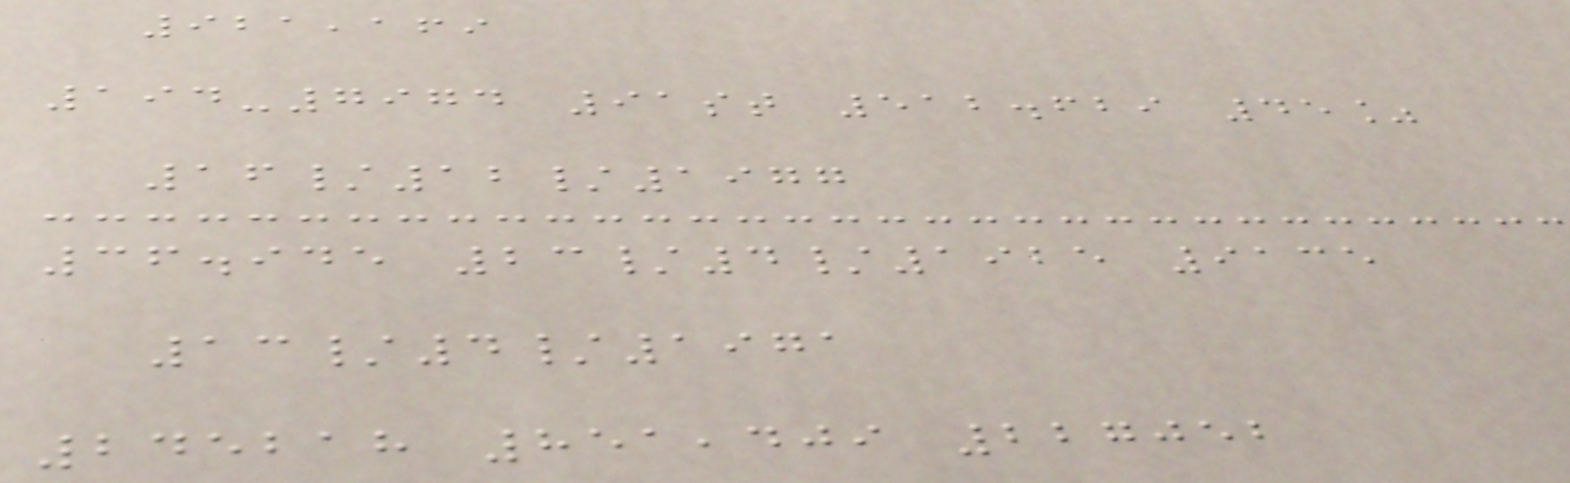921,169
194-7974 91st 512.629 45%
16/12/1977
36.945 23/4/1925 9135
13/4/1971
245218 851,409 227052
